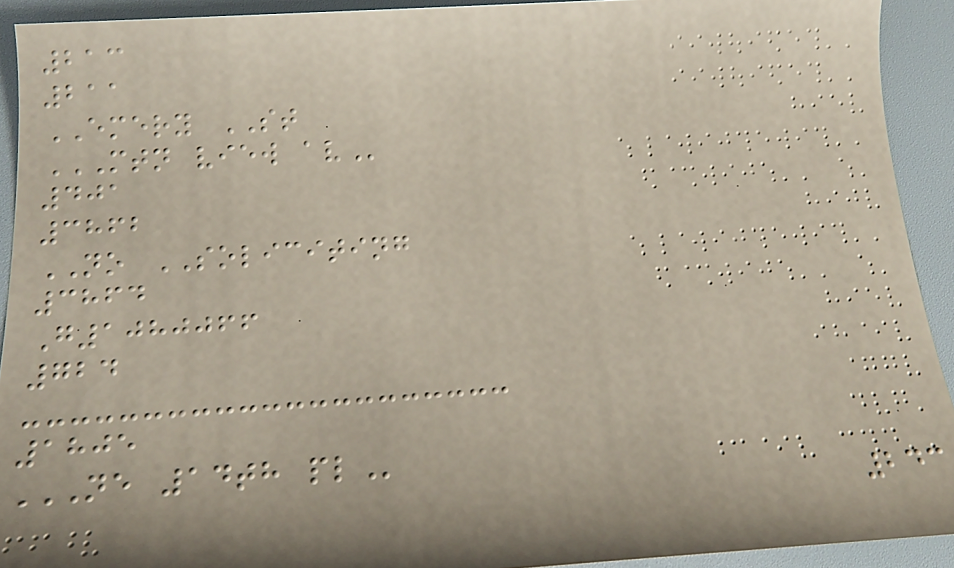213
211
EMERY ST
MTN VIEW AV
401
3862
NO SOLICITING
3864
G1080066
724
1805
NE 14TH PL
243
